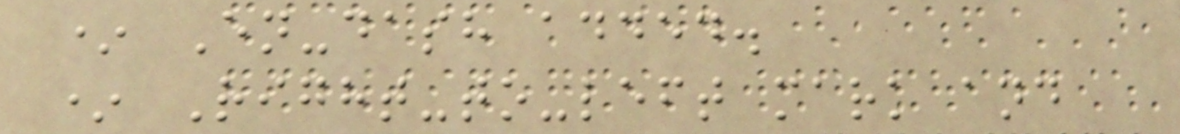* En-dash added.
* Right-to-left mark and
